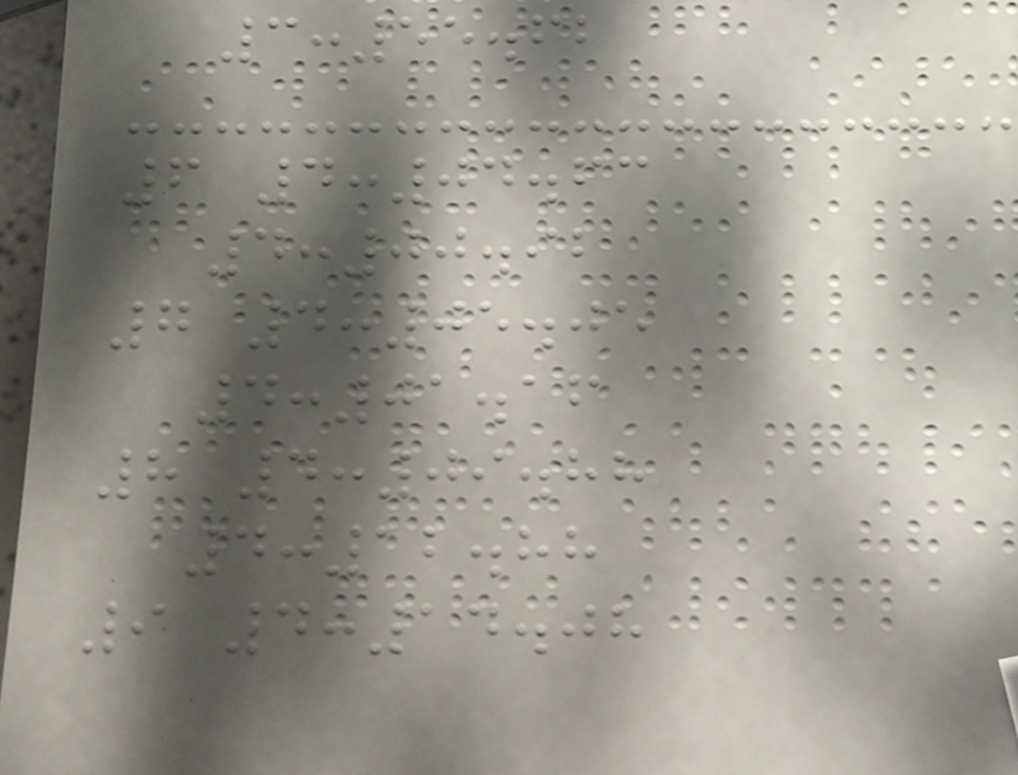3:55.62
6 4:04.63
4:00.92
7 4:05.05
4:01.16
8 4:09.88
4:12.88
9 4:14.08
